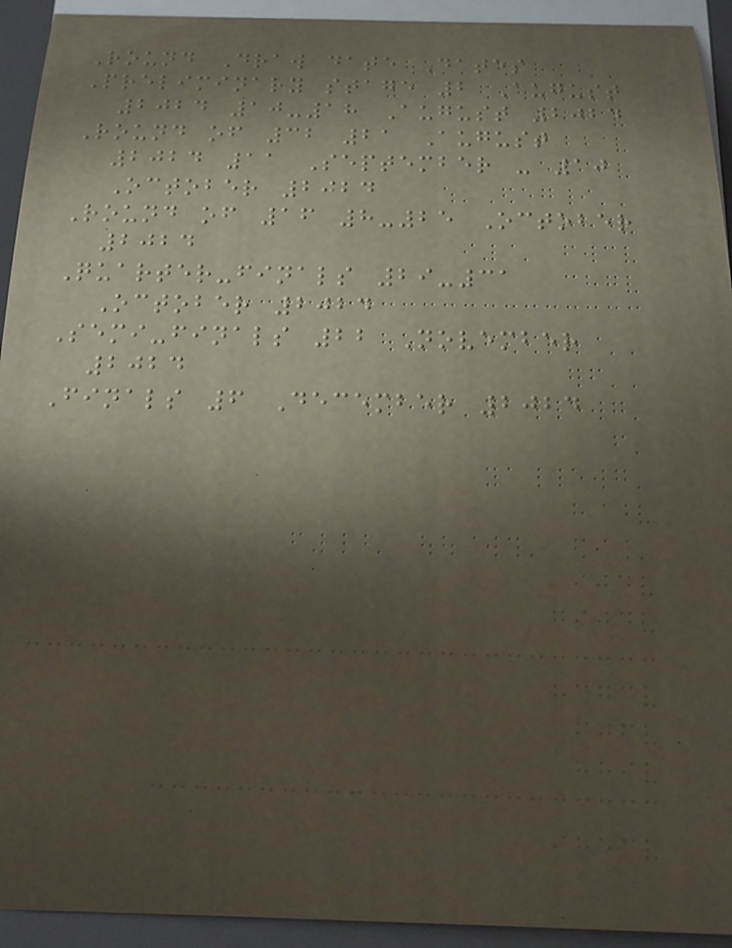Round Draw date Dates
Preliminary stage 2 August
2024 10-18 August 2024
Round of 32 21 August
2024 11 September - 10
October 2024
Round of 16 8-25 October
2024
Quarter-finals 29-31
October 2024
Semi-finals 22 November
2024
Finals 6 December 2024
